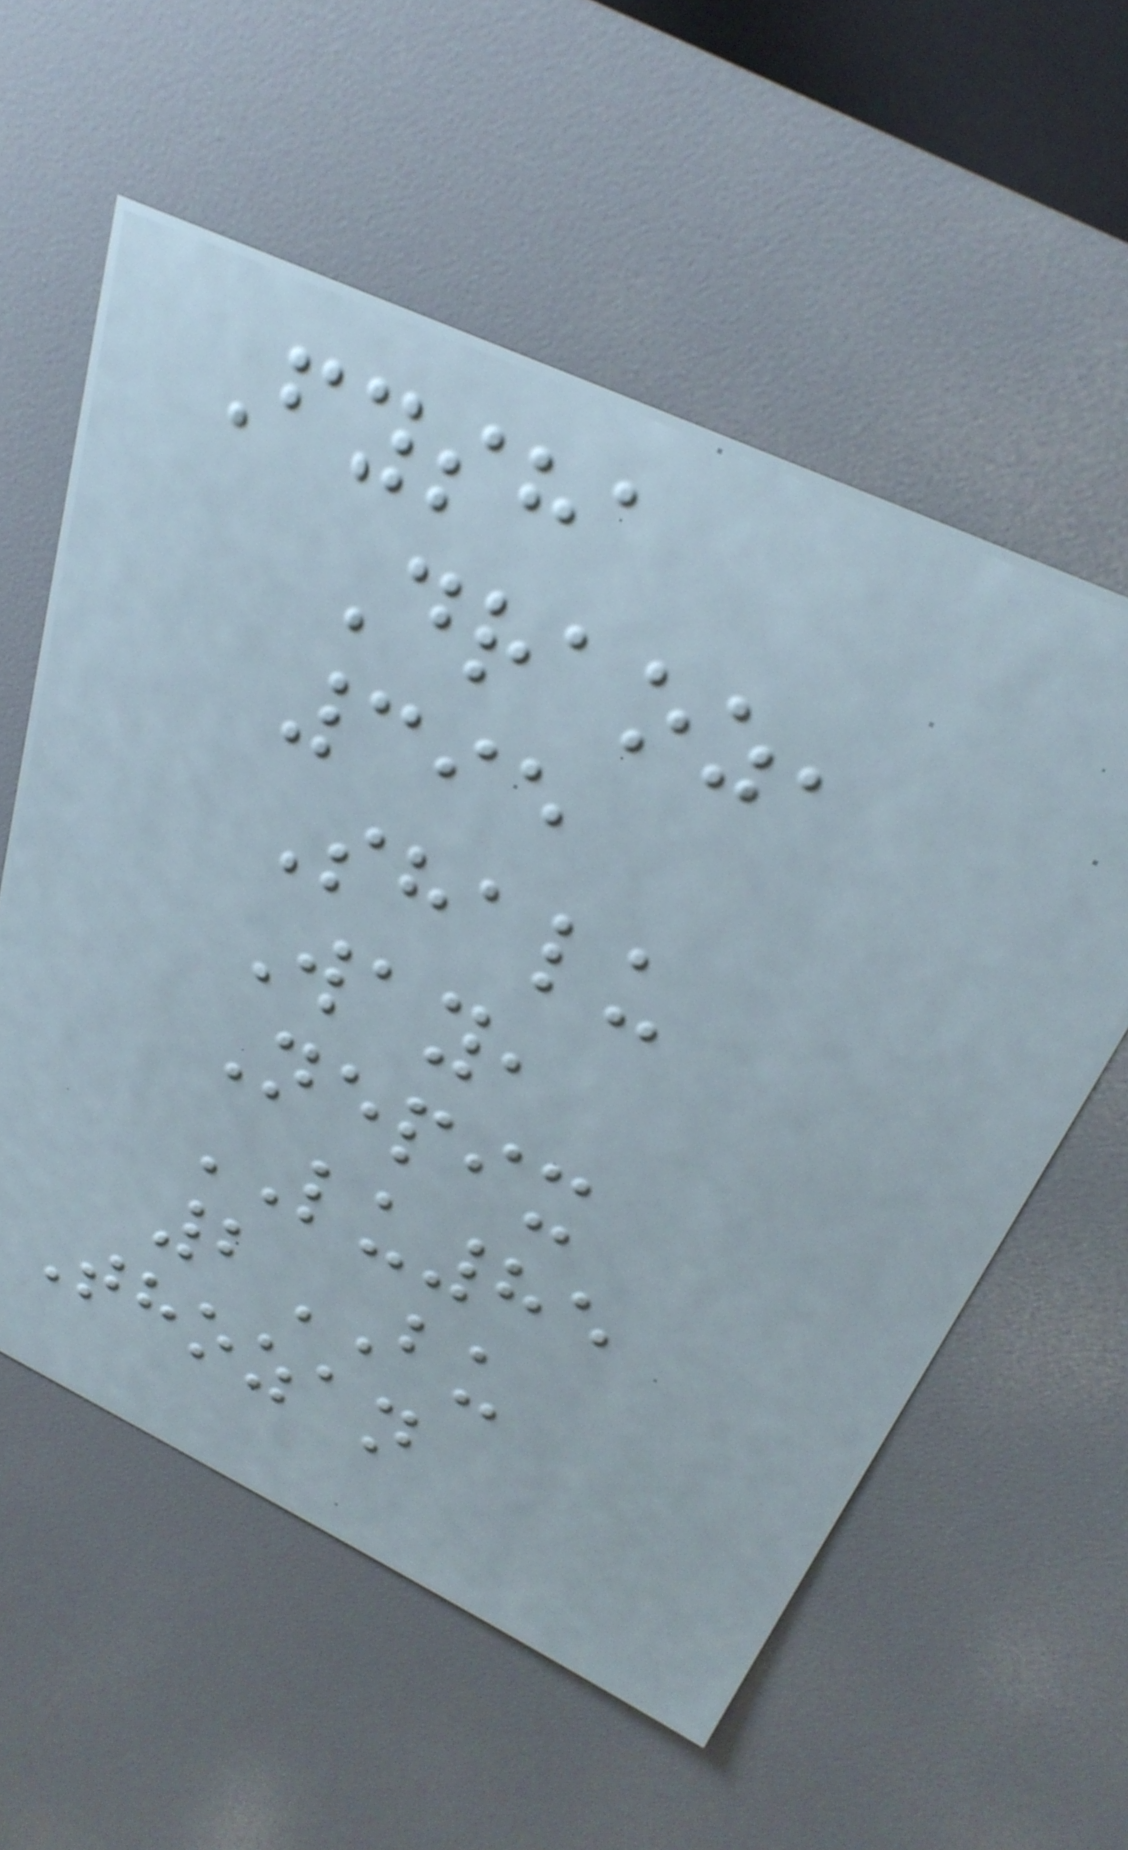Fysha
Draoz,
395
Shalu
Way,
Nepix
LU85
2BU
Thozan
